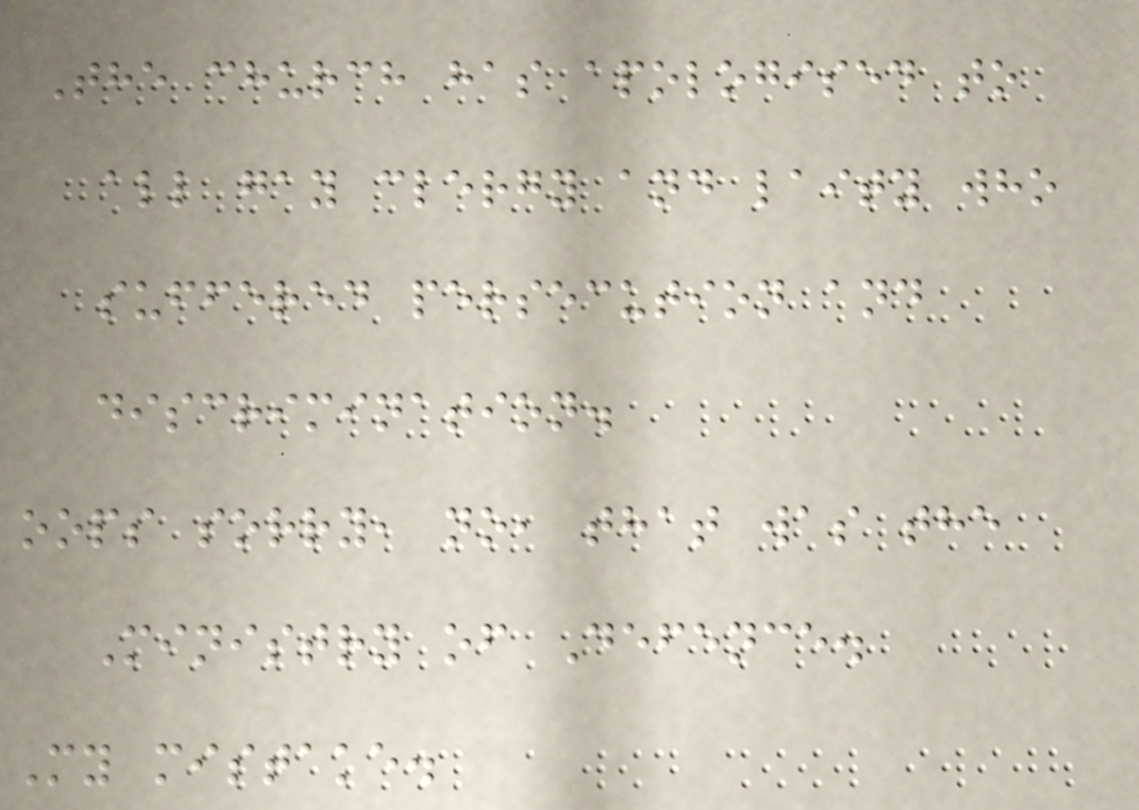The church has apologised to
all gay clergy and laity who
suffered persecution and
discrimination.
oops sorry, no, that was the
Ministry of Defence.
My mistake.
